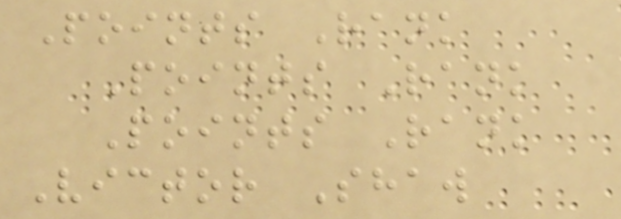Points Rank
Points Rank
Points Rank
Victor Shaw
